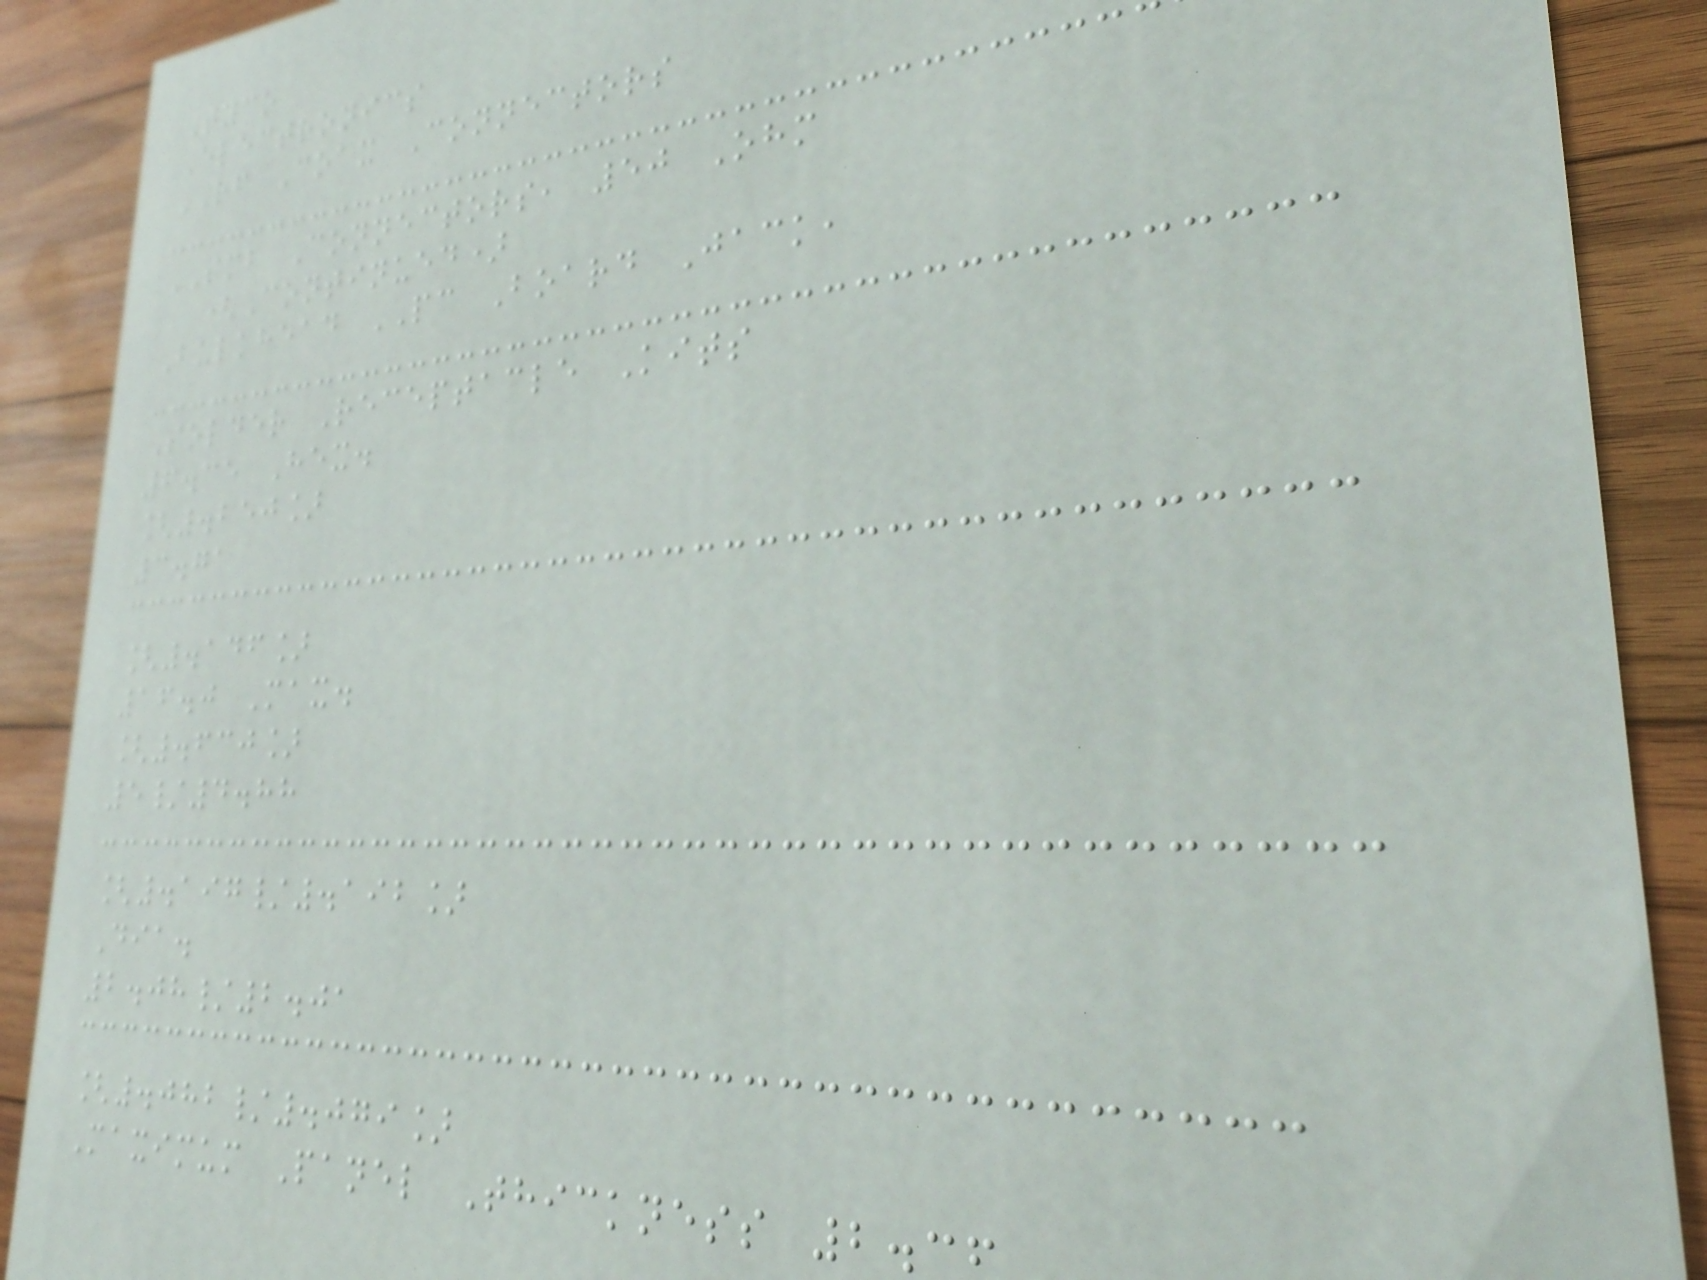Tyco
Electronics
RF Coax Connectors
SMB Connectors, 50 Ohm
(Continued)
Bulkhead PC Board Jack,
Solder Receptacle Kits
6.35 Hex.
[.250]
3.71
[.146]
16.0 Max.
[.630]
5/4.88
[.197/.192]
Dia.
2.08/2.01
[.082/.079]
Maximum Panel Thickness 2.3
